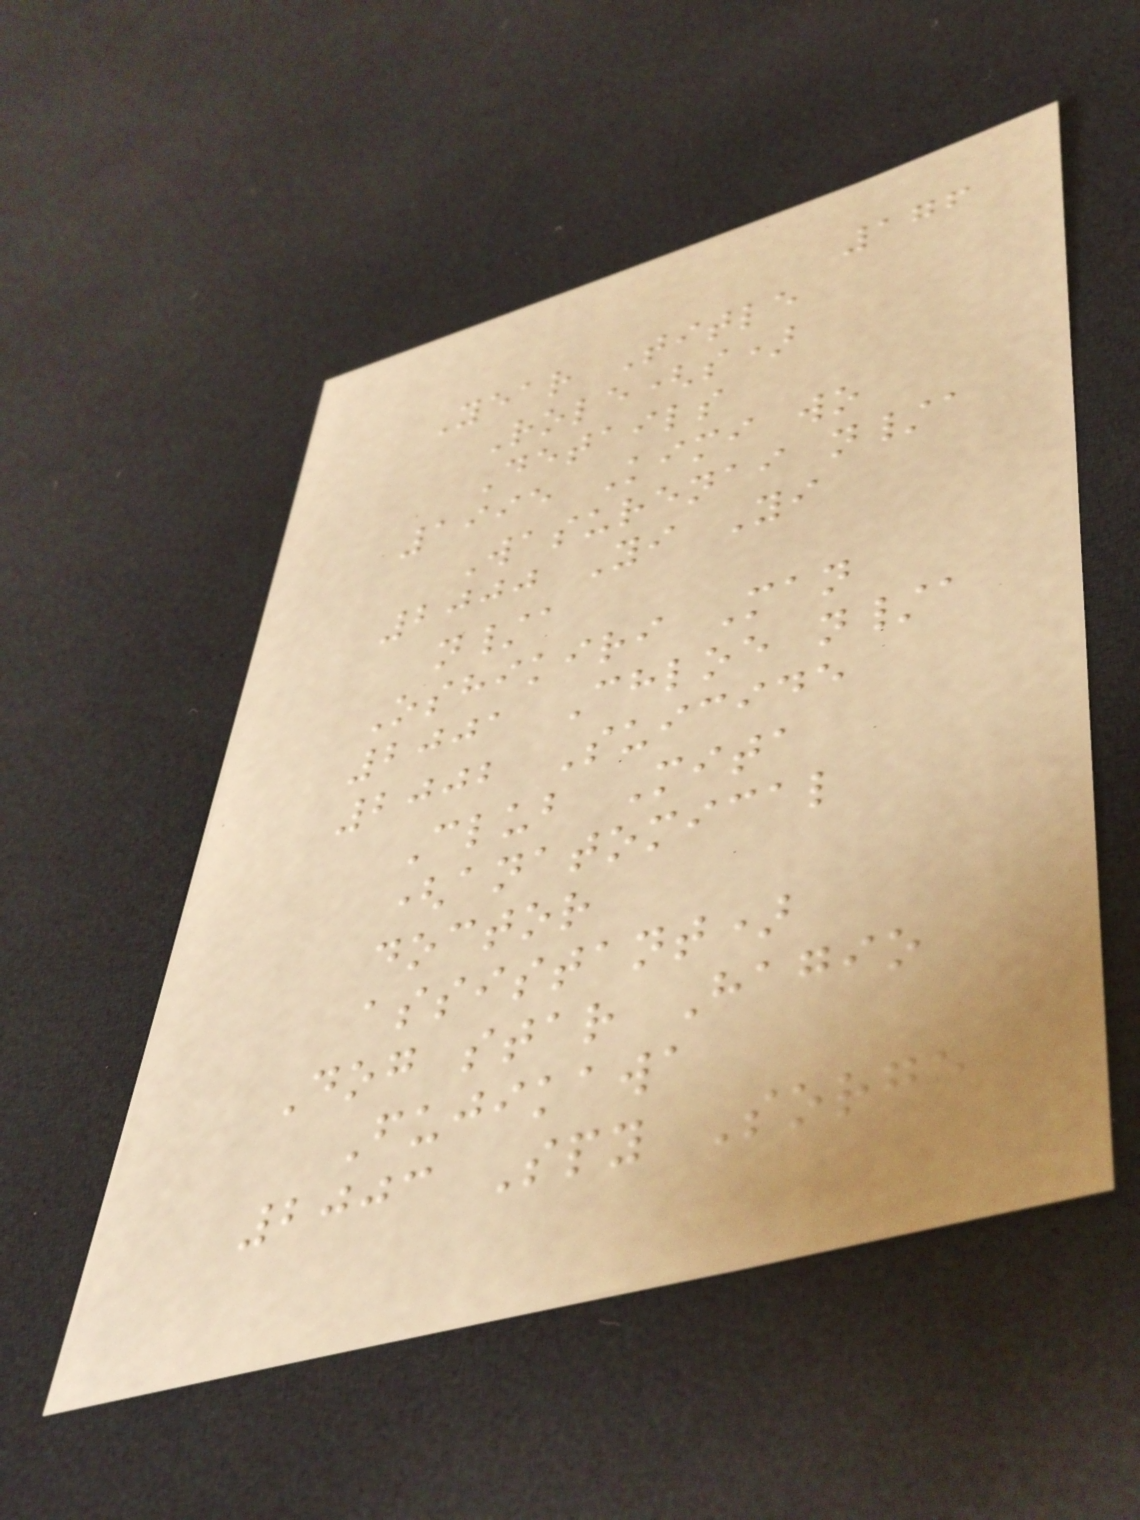176
Year Title
Role(s)
Details
1995 Kimi wo
Wasurenai n/a
2000 Yi Yi
n/a
Oshikiri Man
2001 Chloe n/a
2002 Suicide
Club Mita
(anatomical
doctor
assistant)
Dog star Hagio
Fujikawa
2003 Spy Sorge
